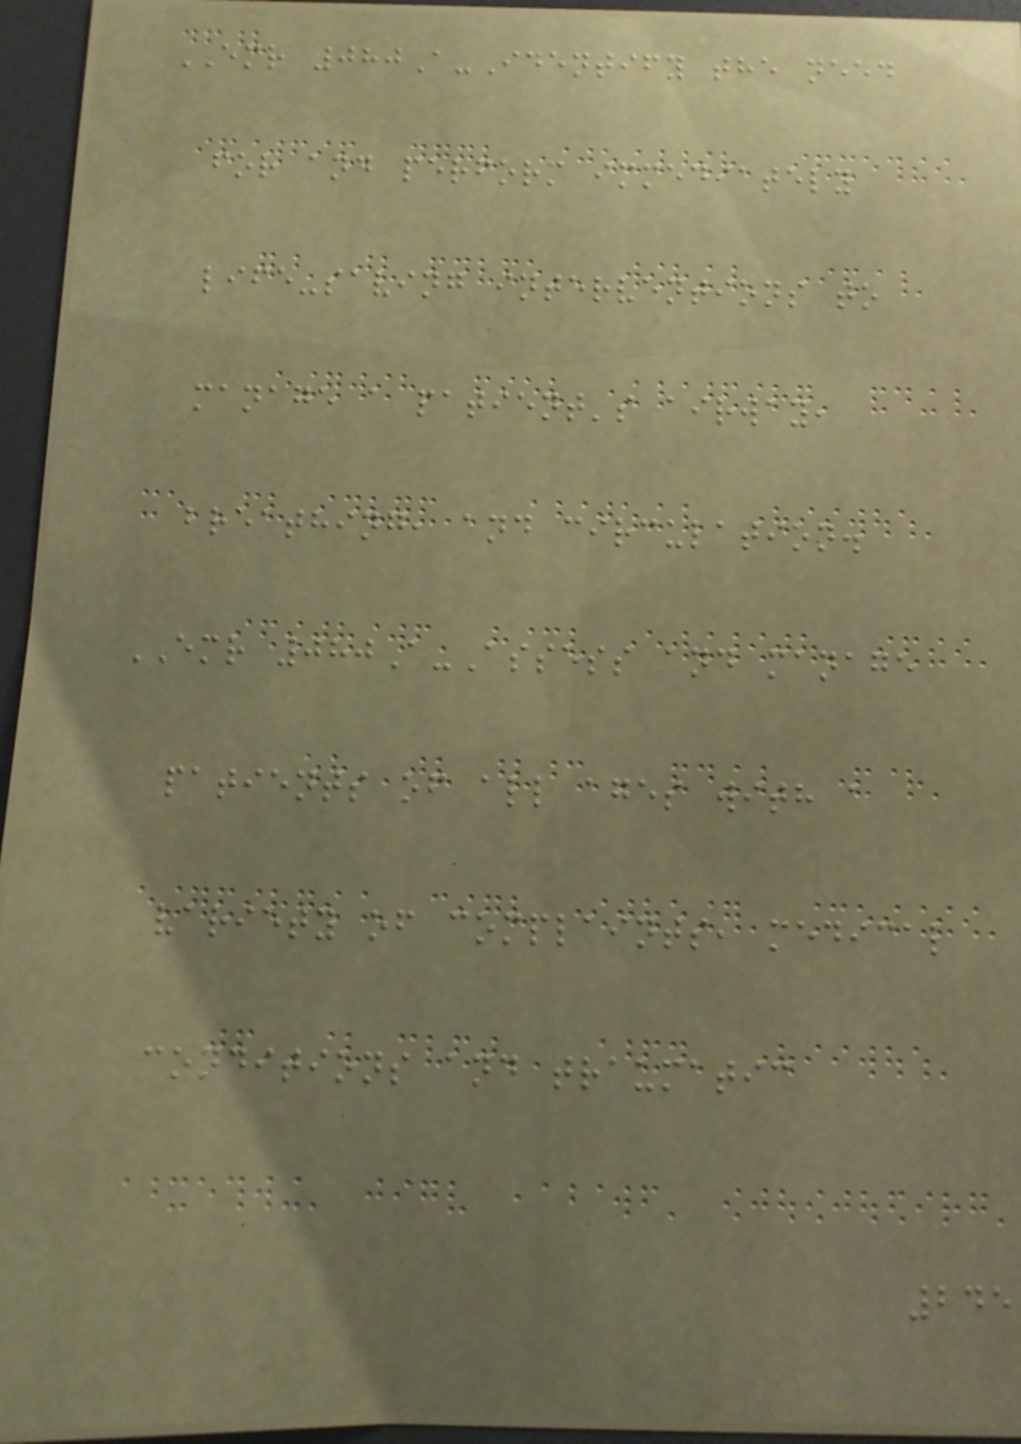EMR 080A-Identify the need
for and perform immediately
life-saving interventions to
manage a patient's airway,
breathing, and circulation.
EMR 080A-Assess and manage
patients of all ages with a
variety of complaints, medical
conditions and traumatic
245
